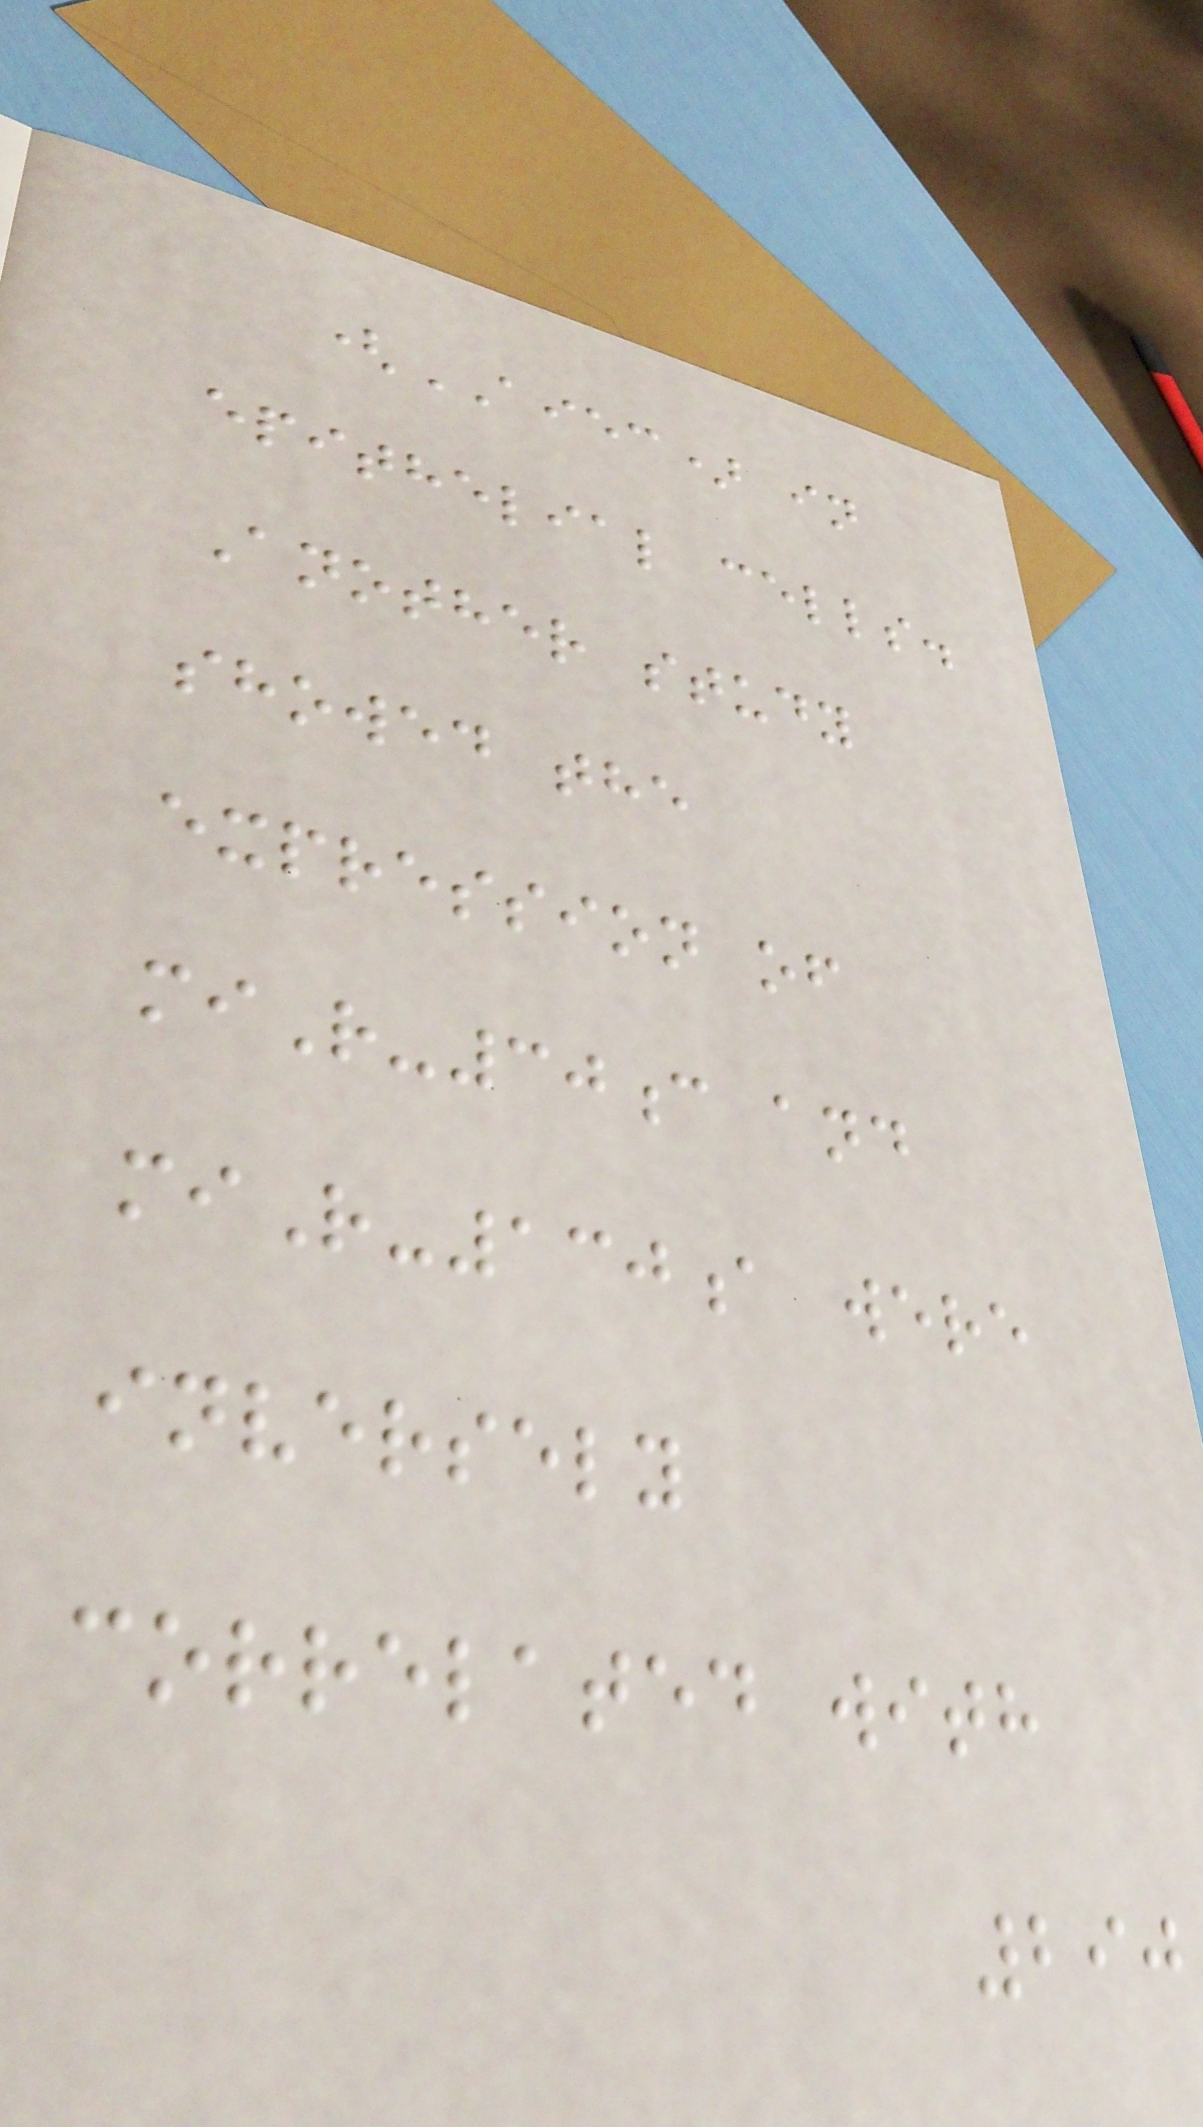(AIEC) in
epithelial cells.
Another study
showed the
expression of
miR-30c and
miR-130a were
inversely
correlated with
290
